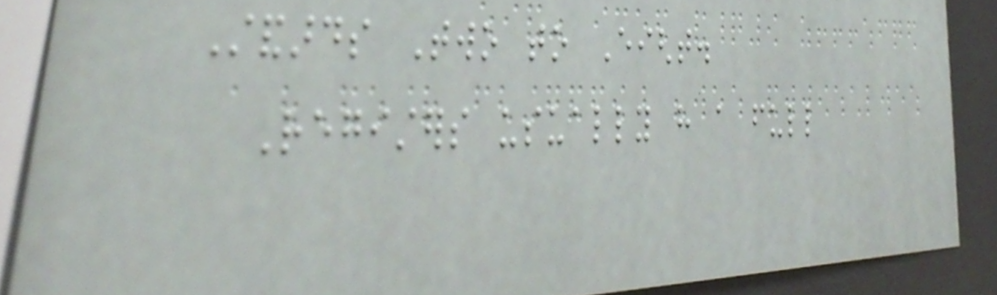Standards Two to Eight.
Registers usually have a full
